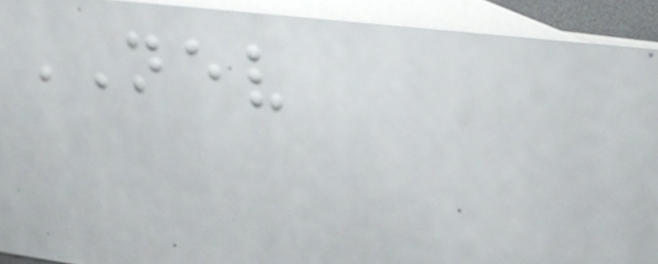NEV
